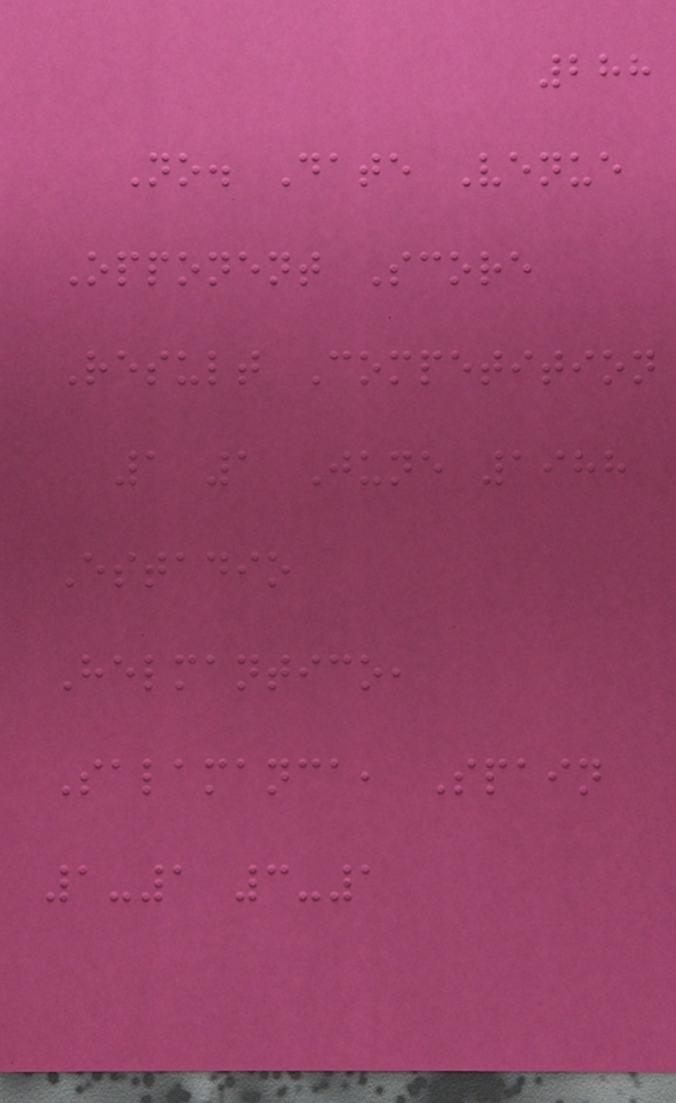288
No. Date Venue
Opponent Score
Result Competition
1 1 June 1988
Estadio
Helmantico,
Salamanca, Spain
1-1 3-1
